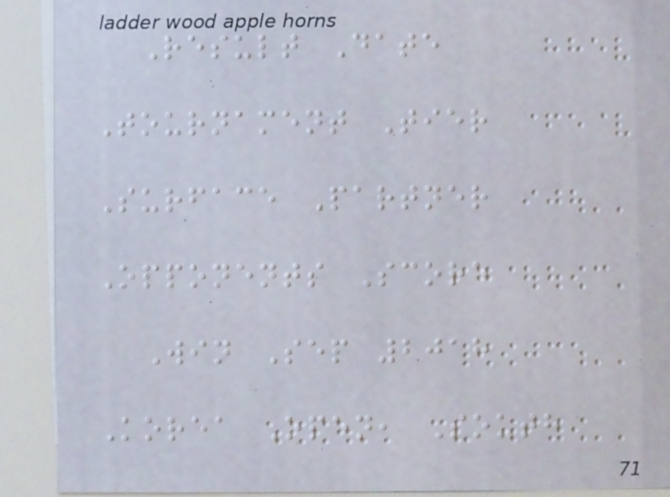Result Date
Tournament Tier
Surface Partner
Opponents Score
Win Sep 2018
Korea Open, South
